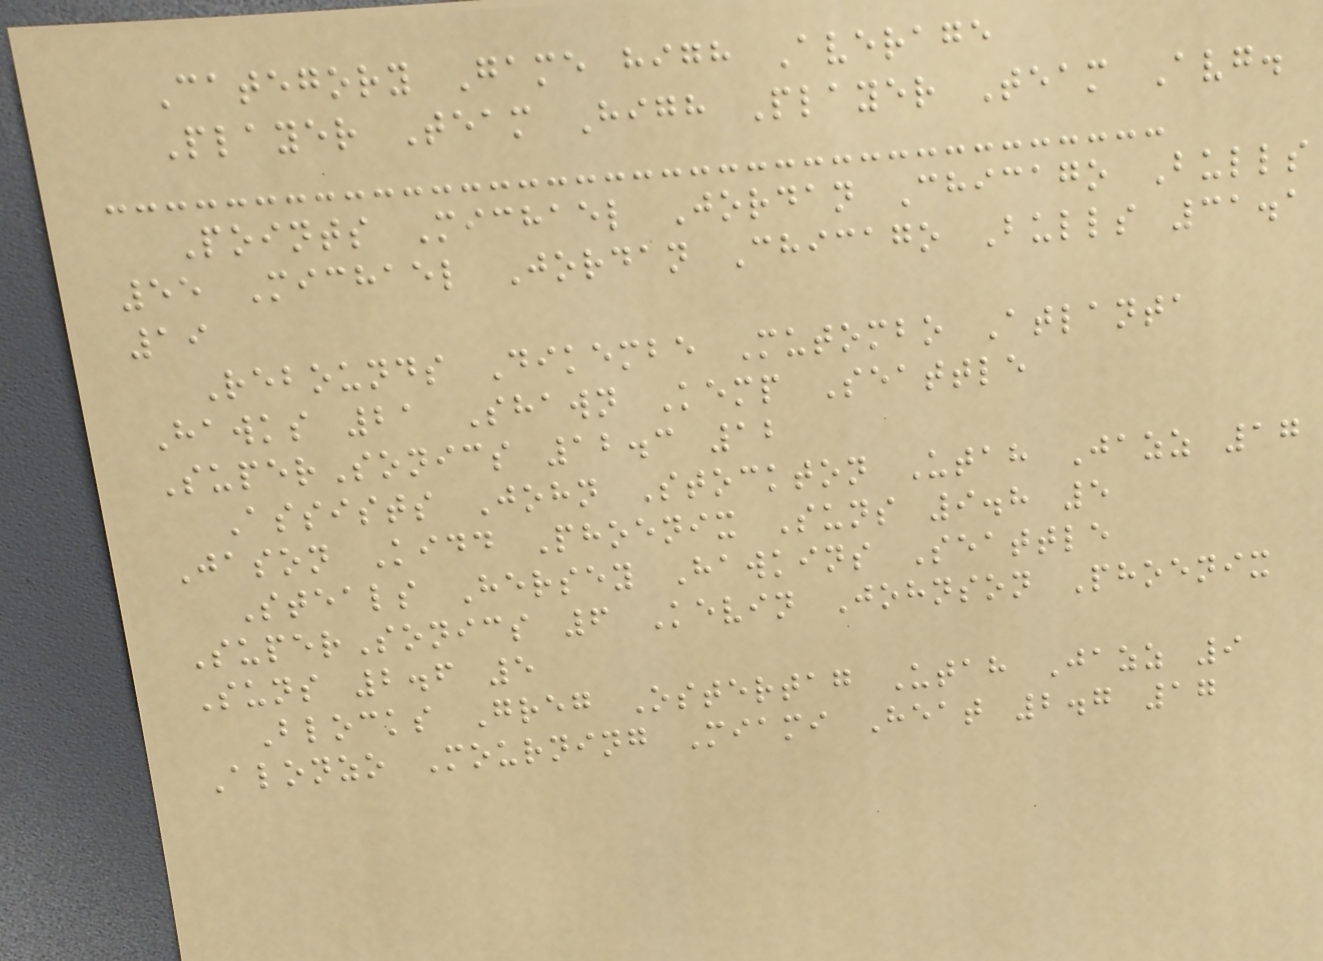Category Game high Average
Player Team High Player Team Avg.
Points Michael Jordan Chicago Bulls
55 Michael Jordan Chicago Bulls 31.1
19
Rebounds Dikembe Mutombo Atlanta
Hawks 21 Shawn Kemp Seattle
SuperSonics 12.3 12
Assists John Stockton Utah Jazz 17
Jason Kidd Phoenix Suns 9.8 5
Steals Hersey Hawkins Seattle
SuperSonics 6 Kevin Johnson Phoenix
Suns 2.6 5
Blocks Greg Ostertag Utah Jazz 9
Alonzo Mourning Miami Heat 2.7 17
